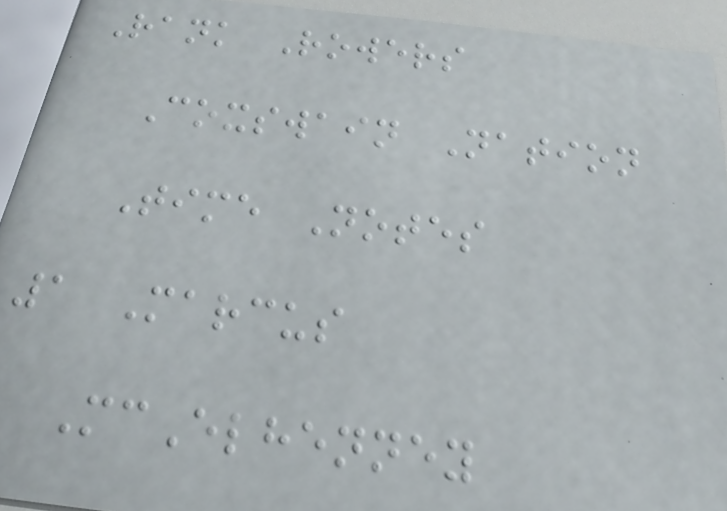Rank Rowers
Coxswain Nation
Time Notes
1 Marcus
McElhenney
